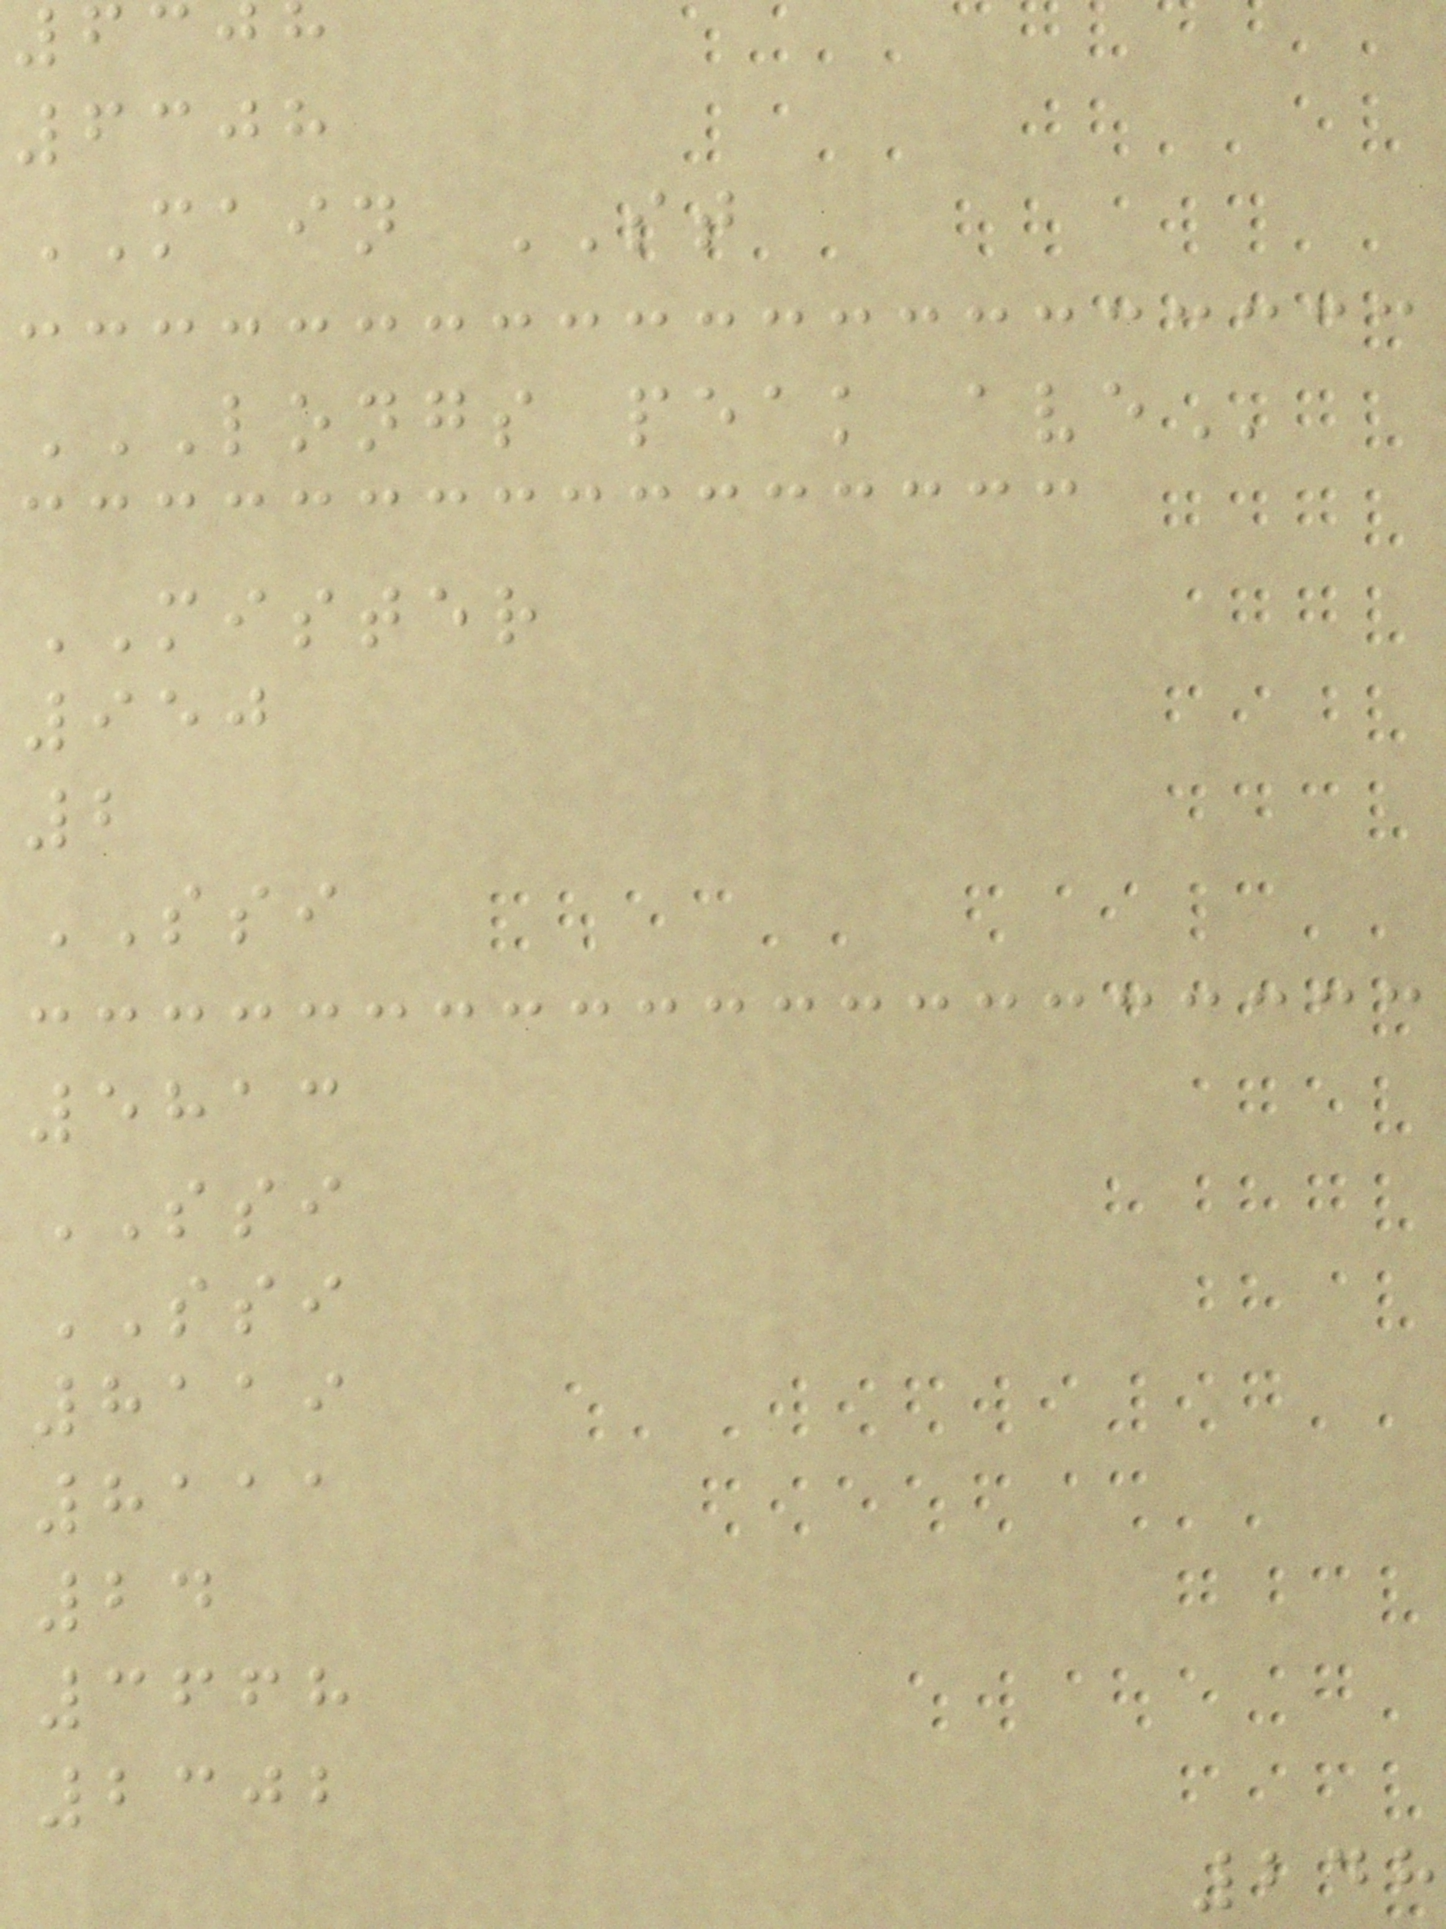6308
MAIN ST
LONGS PEAK AVE
MISTER
950
2
SSI
5813
SSI
SSI
8119
8111
24
3668
2302
248
